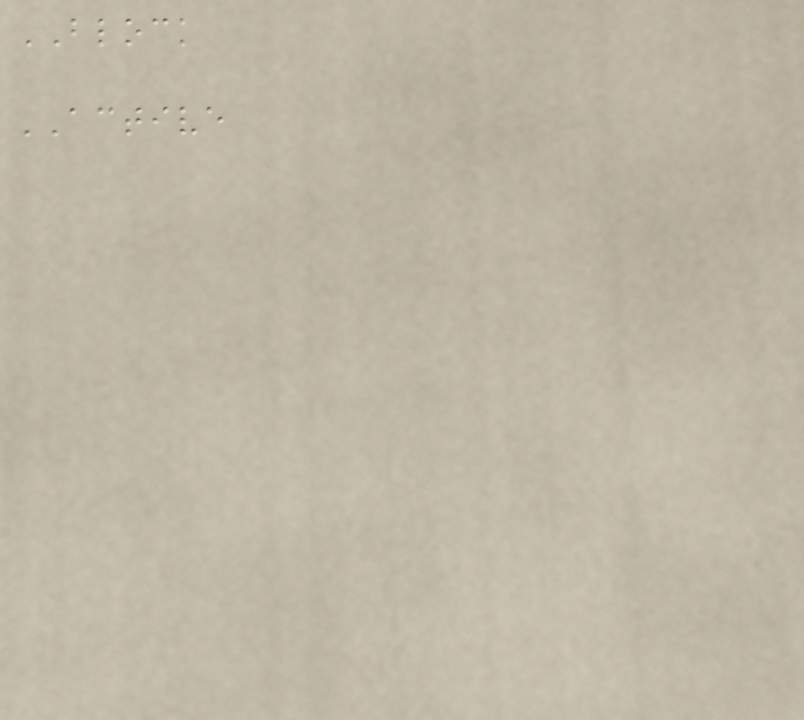BLOCK
ACTIVE
